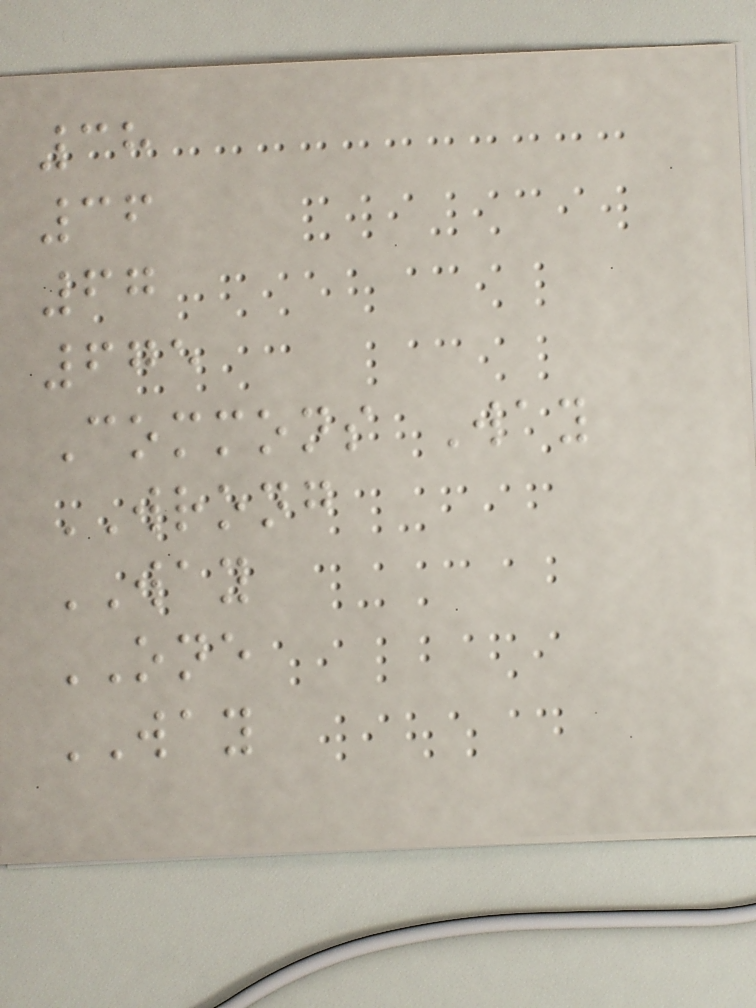38
36
67
675
Commons Way
WRONG
WAY
ONE
WAY
